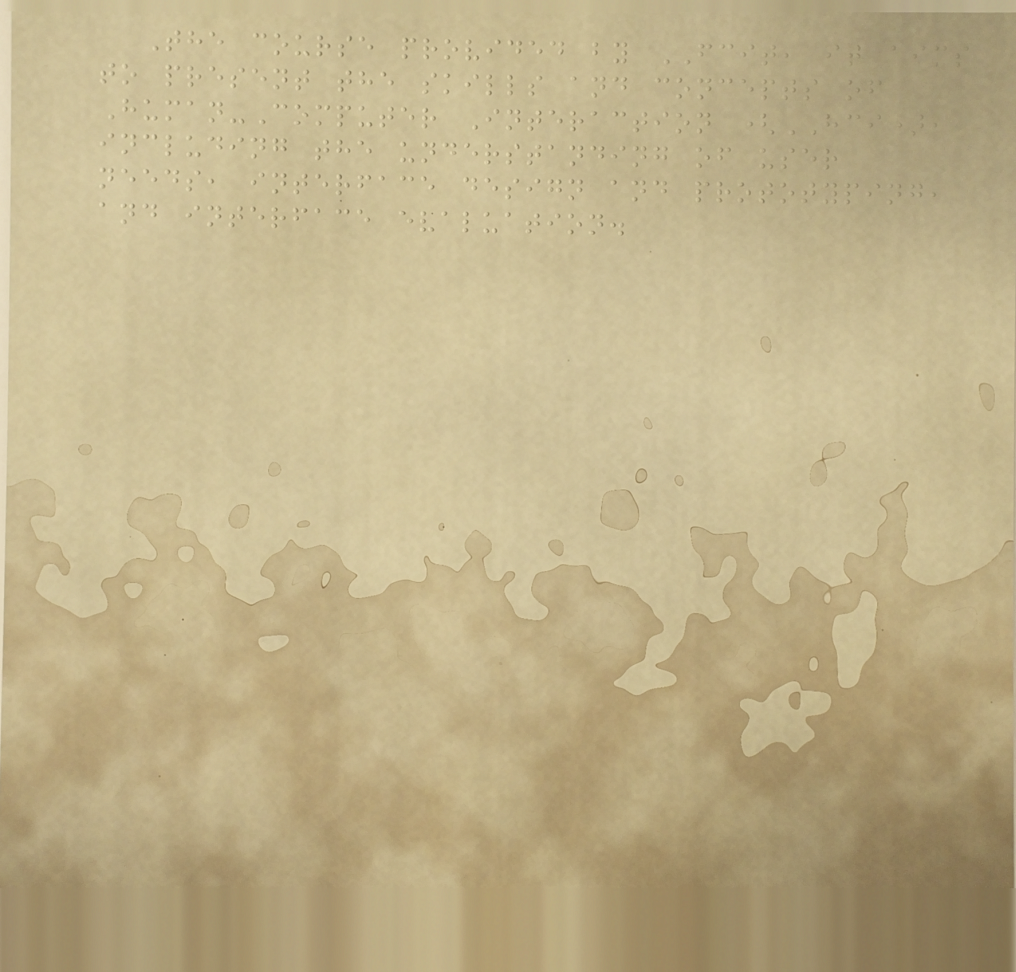The course provided by FCIT, it aims
to present the skills and concepts of
Human-Computer Interaction (HCI),
including the understanding of user
needs, interface design and prototyping,
and interface evaluation.
